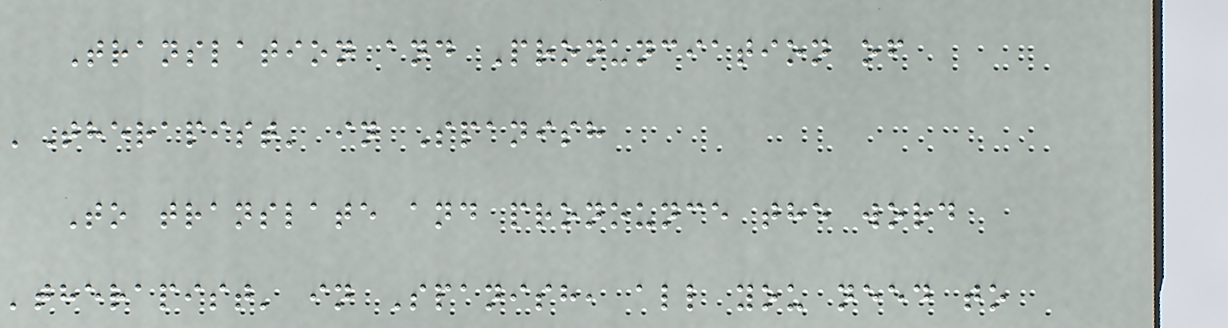Translation and Pronunciation of
'Therapist' in Spanish
To translate and pronounce the word
'therapist' in Spanish, all you need to
